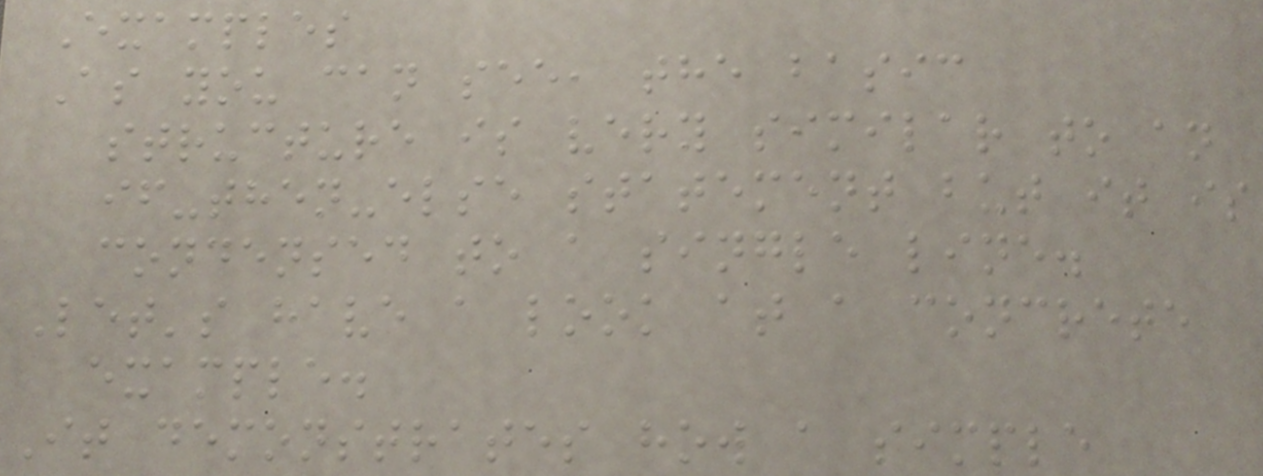Examples
As you can see, the basic
structure is very similar to an
if-then-else statement but it is
condensed to a single line.
Let's have a look at a concrete
example.
It demonstrates how a simple
